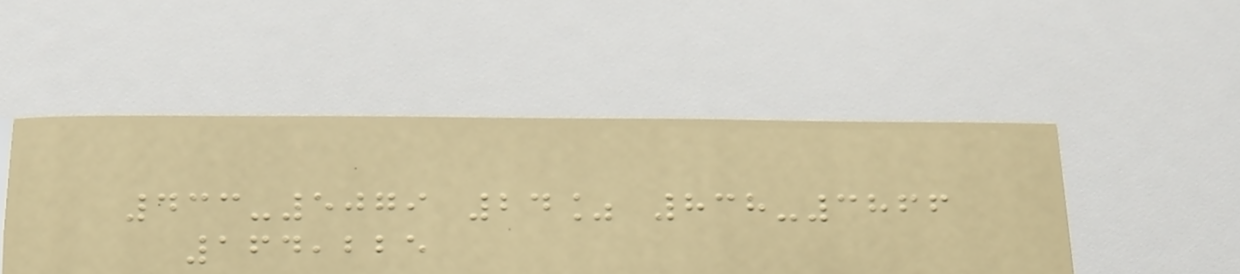433-5079 24% 838-3866
164,225
